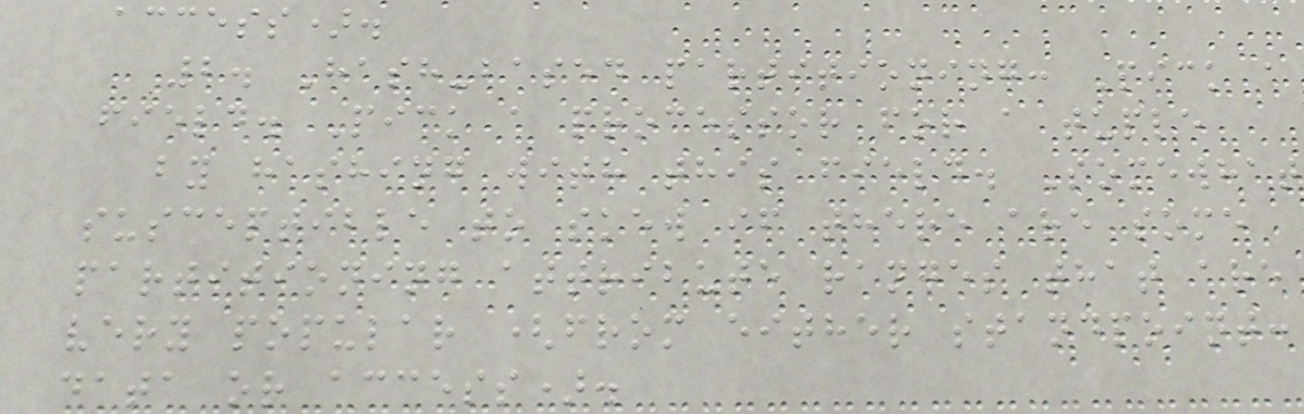access).
2. Hash-based partitioning: Pick a
field. Pick a processor for a tuple
by hashing with this field. Somewhat
susceptible to skew if there are some
partitioning attribute ranges that are
very popular (from either standpoint:
data or access).
